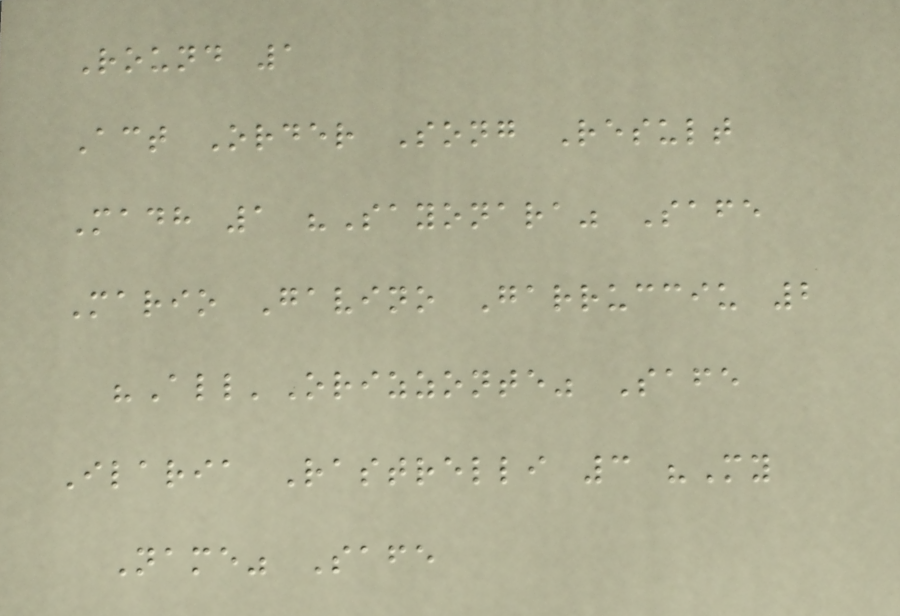Round 1
Act Order Song Result
Madh 1 "Sayonara" Safe
Mario Gavino Garrucciu 2
"All'Orizzonte" Safe
Ilaria Rastrelli 3 "My
Name" Safe
